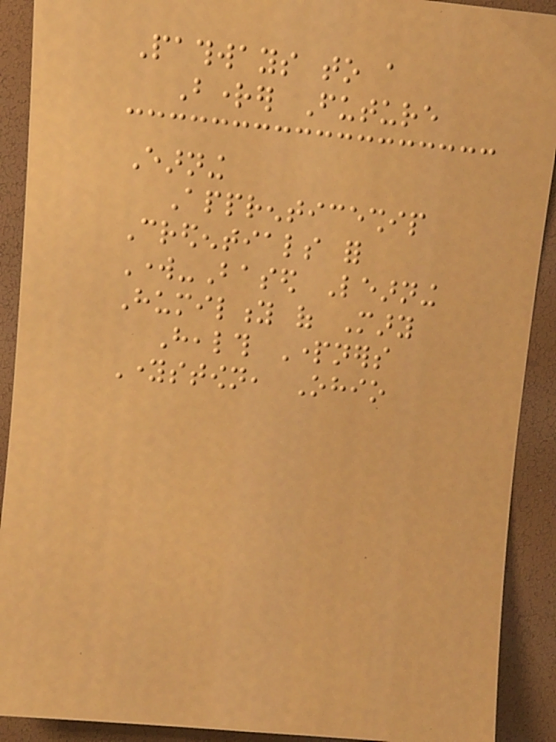Pathways to a
Brighter Future
Earning
Apprenticeship
Credentials for
Work-Based Learning
Humility of Mary
Health Partners
Youngstown, Ohio
